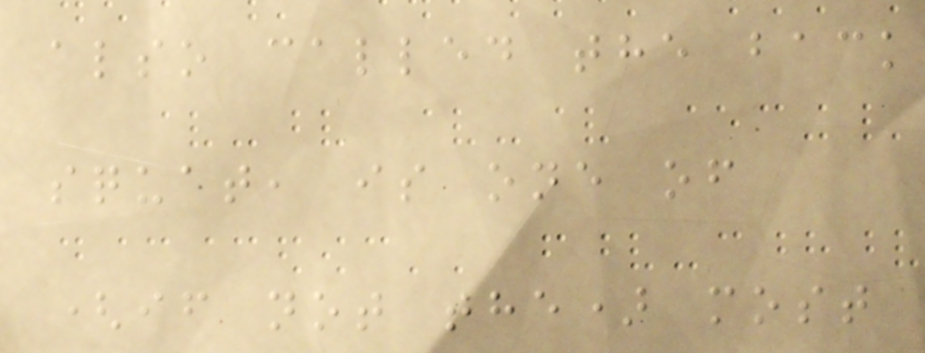also called the back
squat, is one of
(if not the) most
